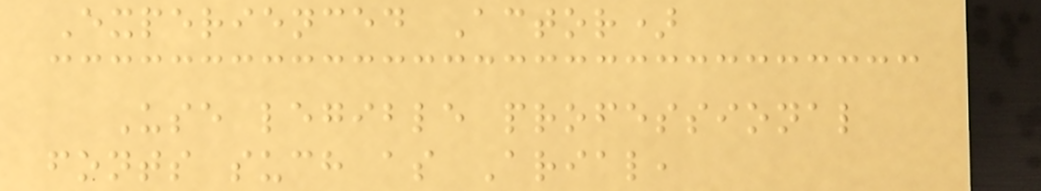Experienced Actor)
Use legible professional
fonts such as Arial,
